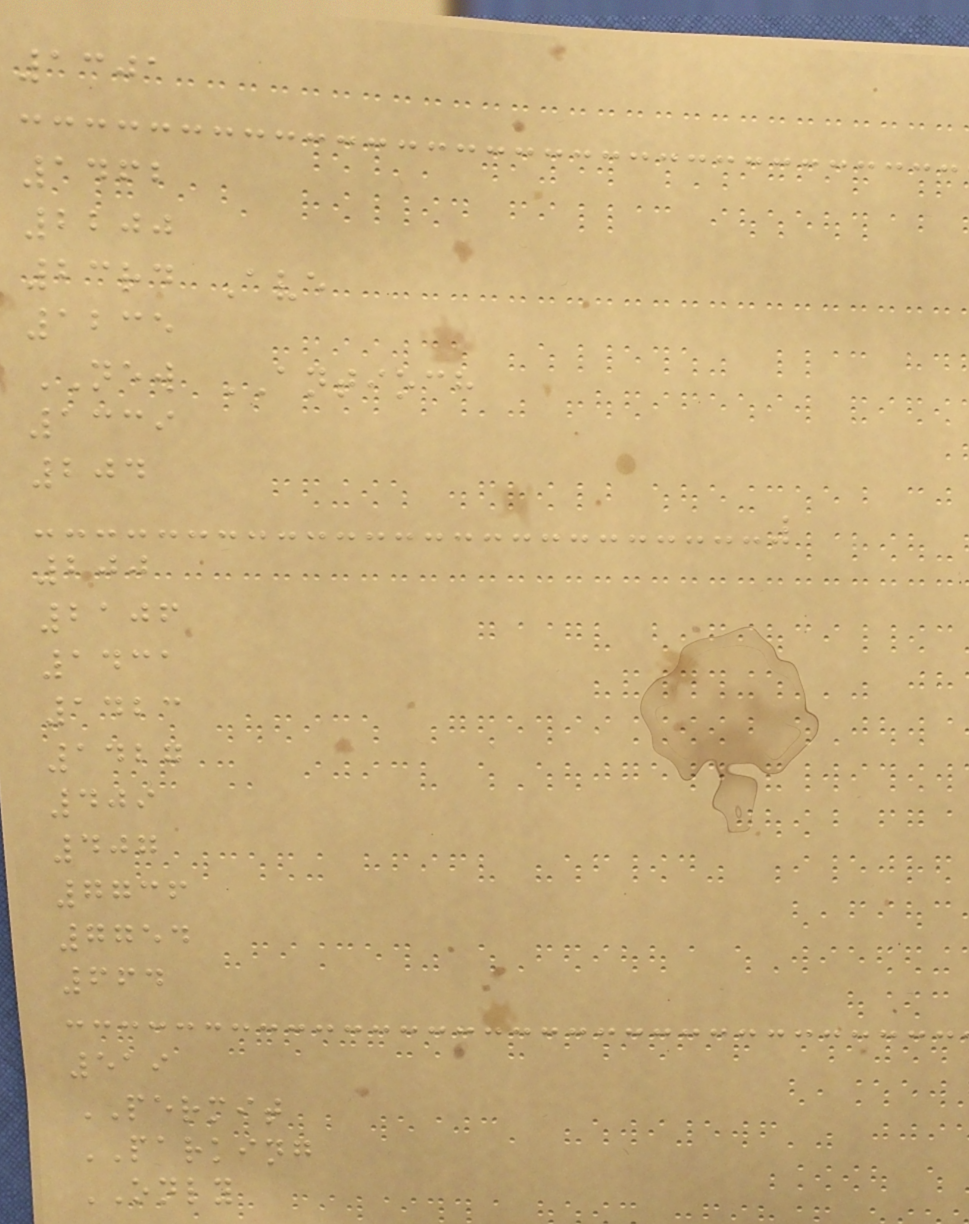1301
1462
2200
23rd Ave
1235
NEW ANTIOCH
1339
204
200
2106
1431
1423
1427
409
407
7736
7754
664
519
PERMIT
PARKING
ONLY
